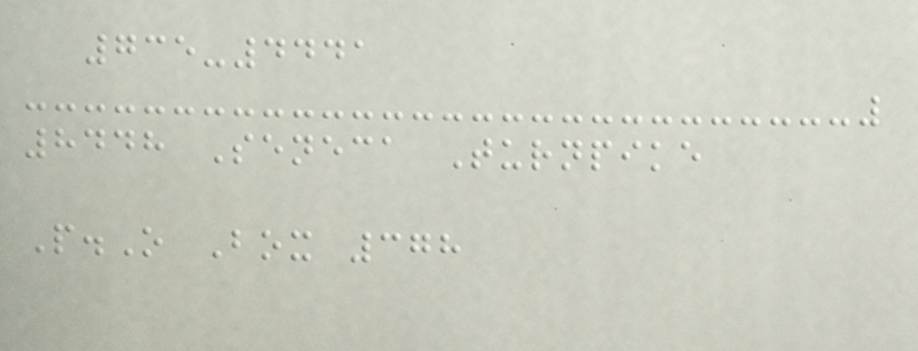735-4441
8448 Seneca Turnpike
P.O Box 378
